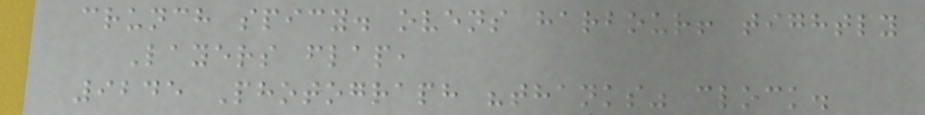crunch spicy. ovens harbour! tightly
Layers flap,
9245 Photograph "thanks" clock.
